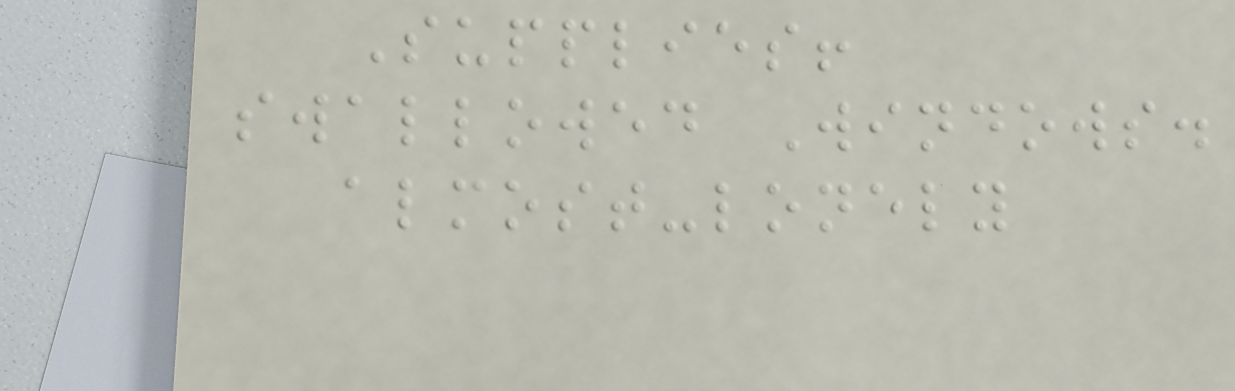Supplies!
swallowed Windows.
almost-lonely
